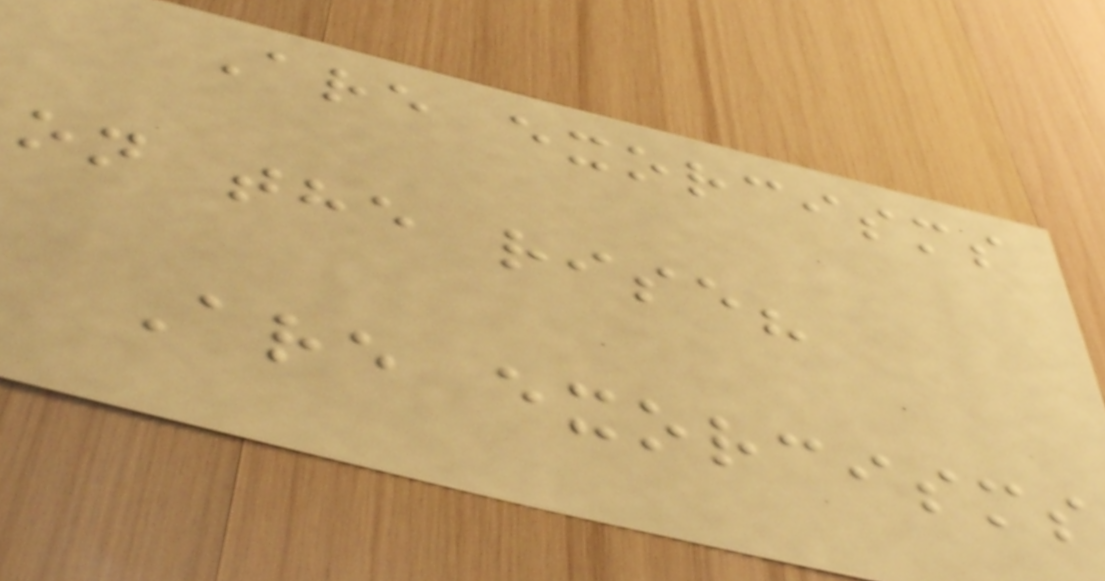Are exorcisms
on the rise?
Are exorcisms
